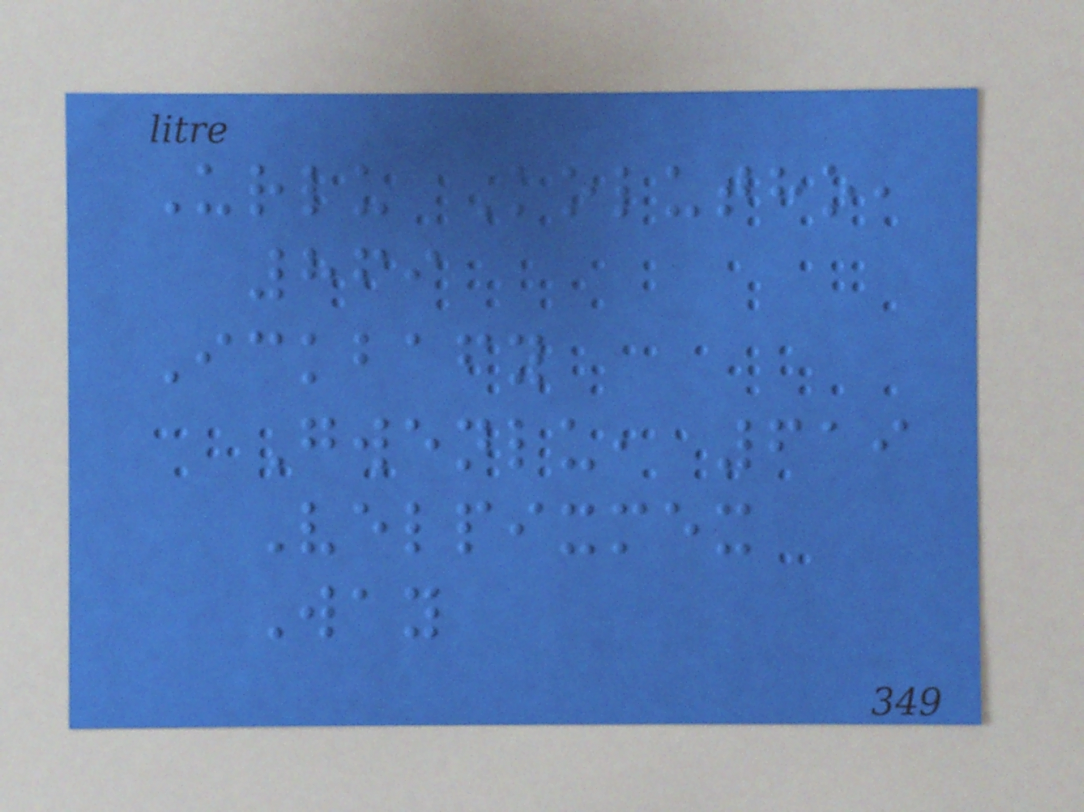Urlu Kolutho,
869
Ickbafy
Gwenlu, 619
Velpixmex
Way
